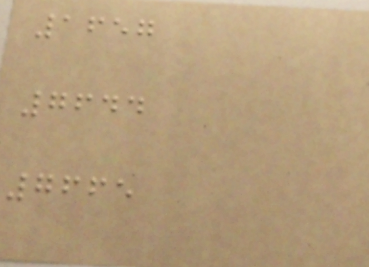1657
7644
7665
